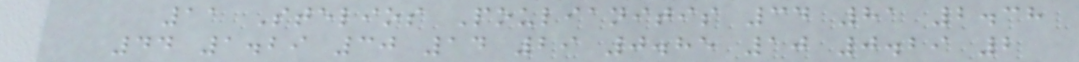11 Stelios Poulianitis 34 81 2.38
44 1.29 30 14 29 0.85 10 0.29 2
